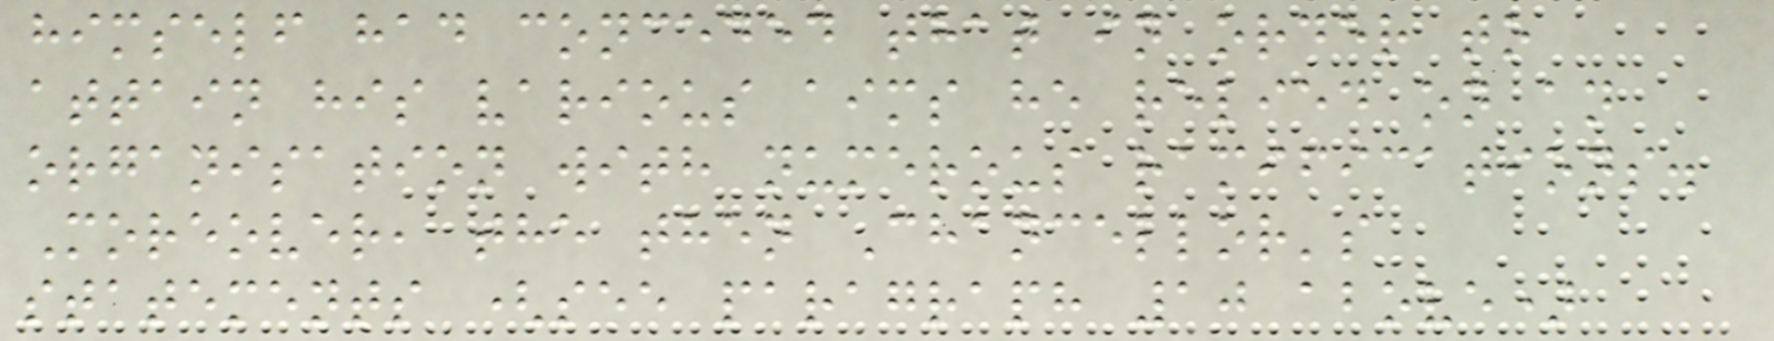himself had conceded that in order to
attain his various aims he relied on an
organisation with numerous ramifications.
Moreover, the then Chancellor's
statements (see paragraph 10 above)
